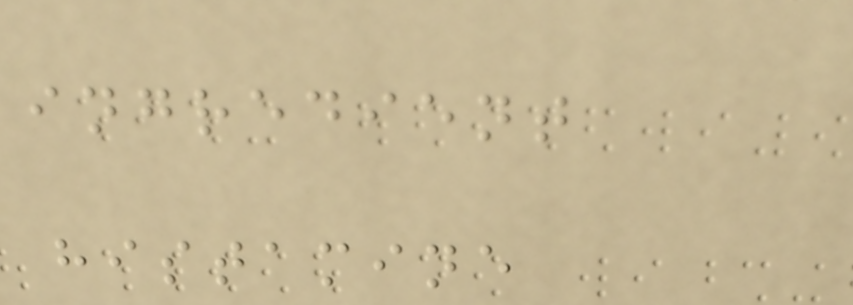ingredient
histamine
